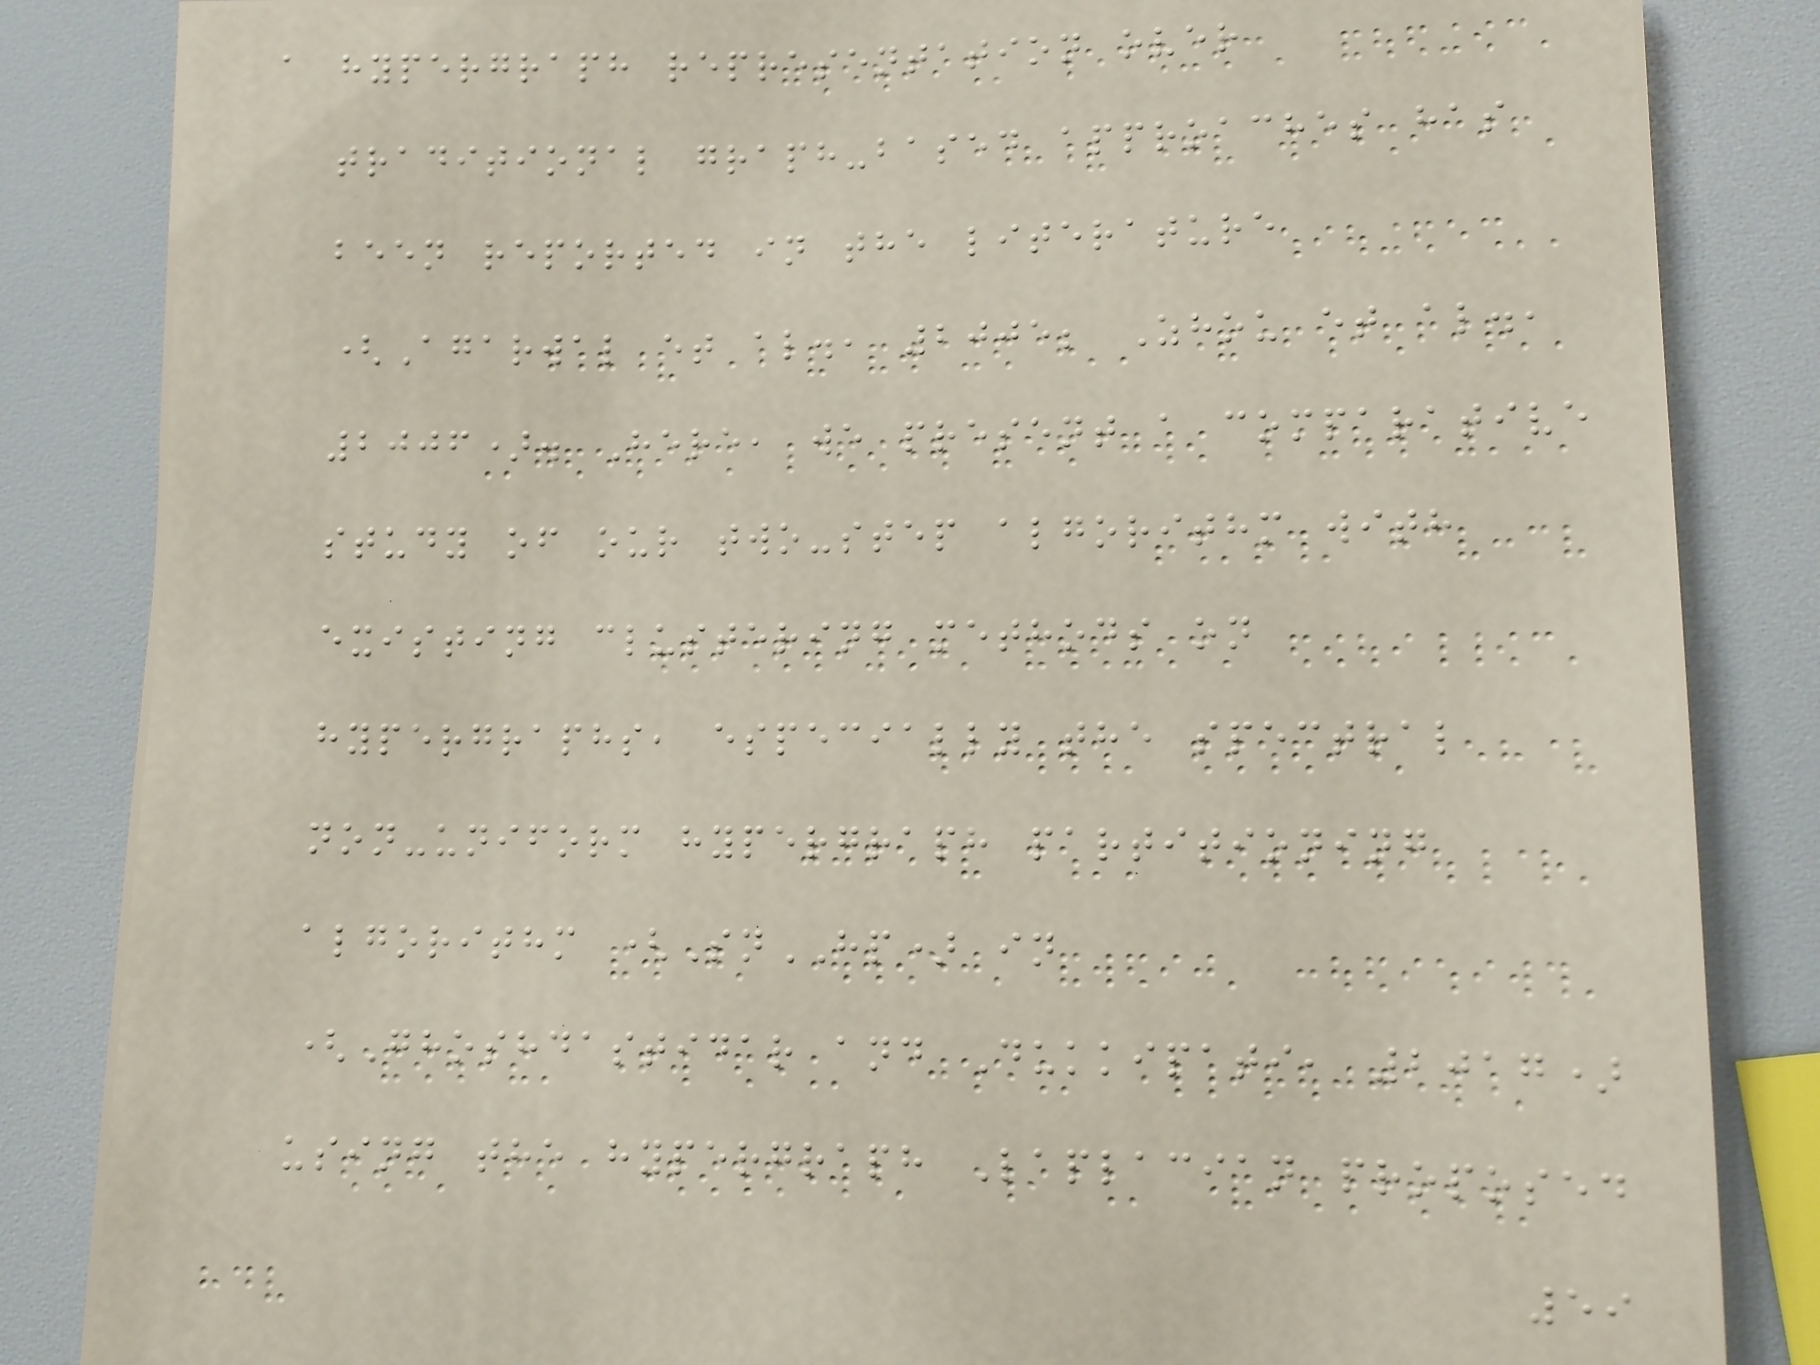a hypergraph representation over
traditional graph-based approaches has
been reported in the literature
(Agarwal et al., 2005; Zhou et al.,
2006). Here, we present a comparative
study of our two-step algorithm with
existing clustering methods on
hypergraphs, especially the spectral
non-uniform hypergraph partitioning
algorithm (SnHP) in
(Ghoshdastidar and Dukkipati, 2017)
using the hypergraph Laplacian proposed
59
